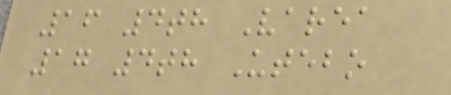16 4th Varea
17 4th Utebo
